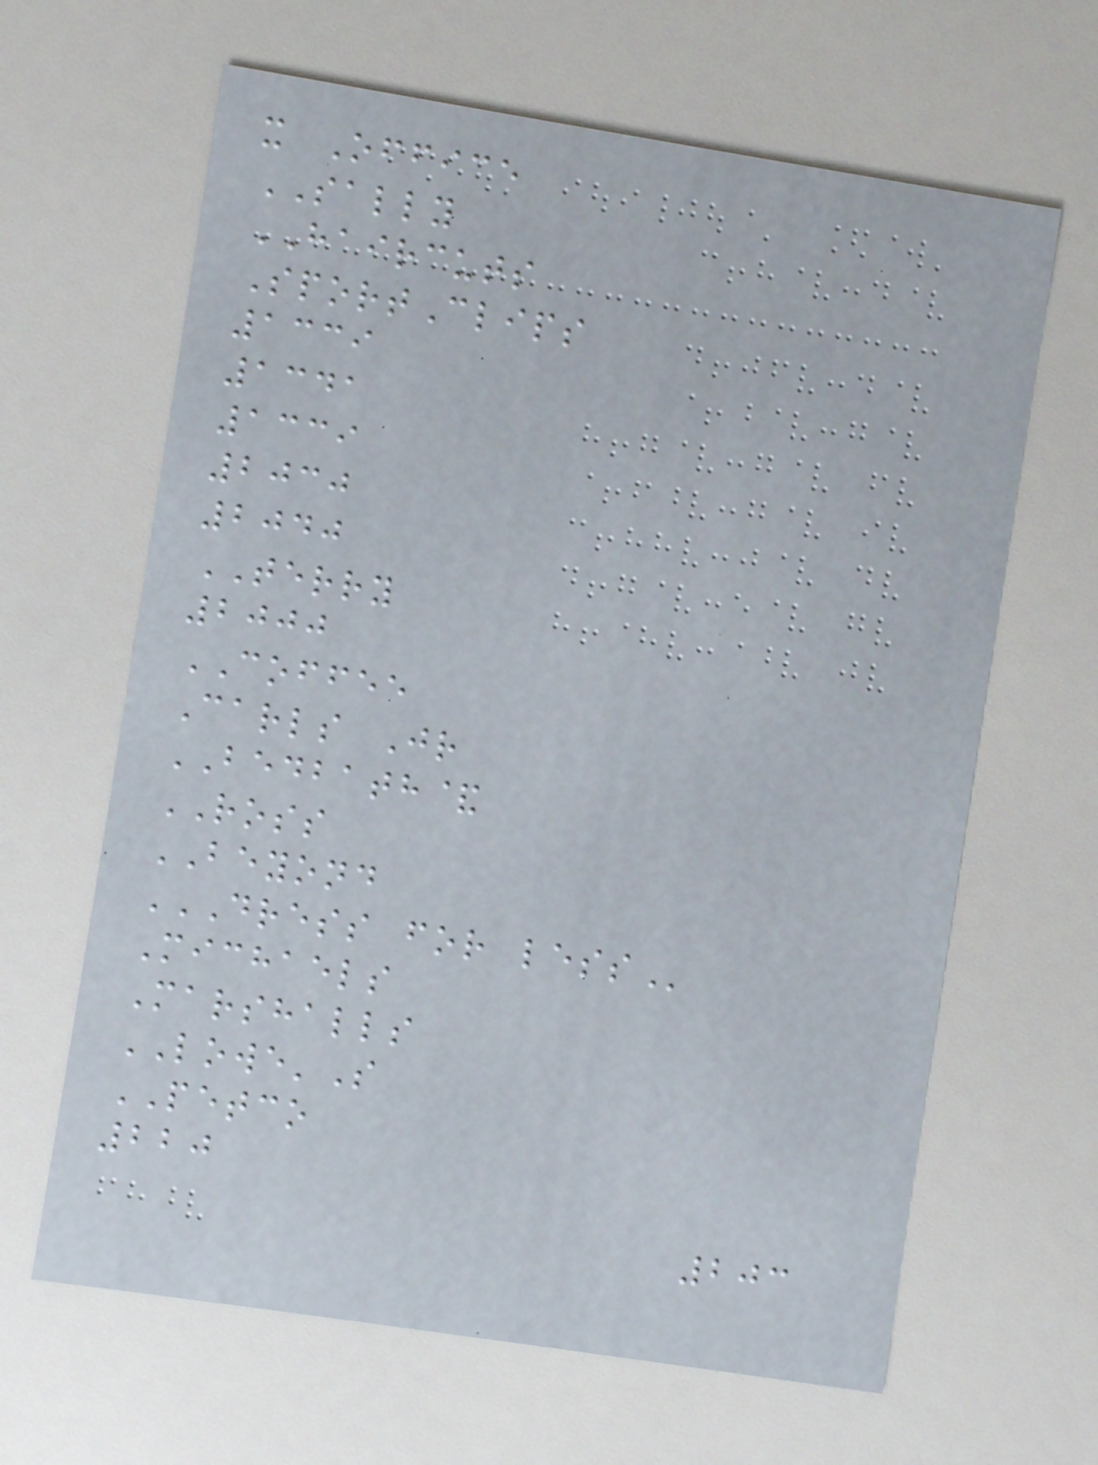x Office
SALLY
HAIRCUTS
SportClips
1339
1341
1339
2030
2040
TERRY
2000
COFFEE
Carls Jr
BEDBATH&
ROSS
BEYOND
DRESS FOR LESS
Michaels
Marshalls
LOWE'S
PETCO
220
203
